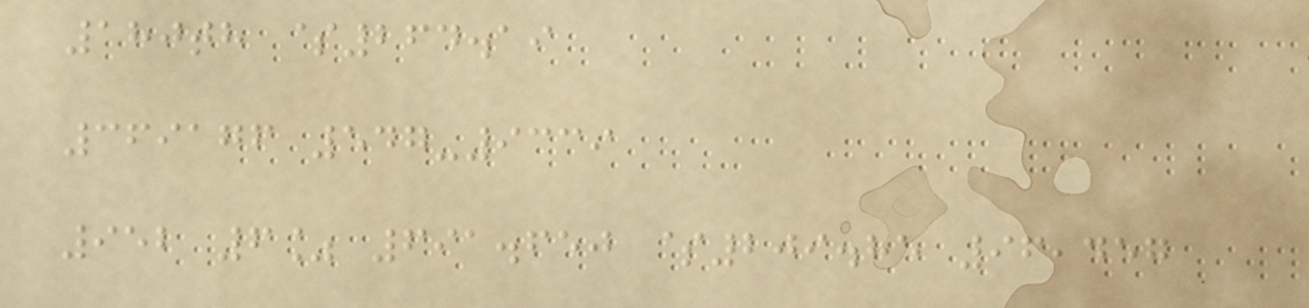180th $264.19
369176 547-9339
952 6% 691.650 $209.85 96,457
